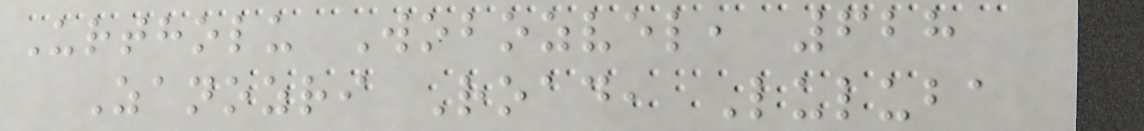Urtholu Wobozvel, 628
Zanozri Road, Luluba
